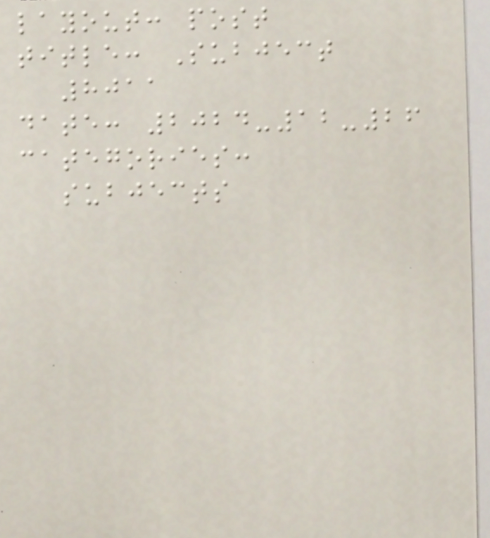layout: post
title: Subject
8011
date: 2024-12-26
categories:
subjects
